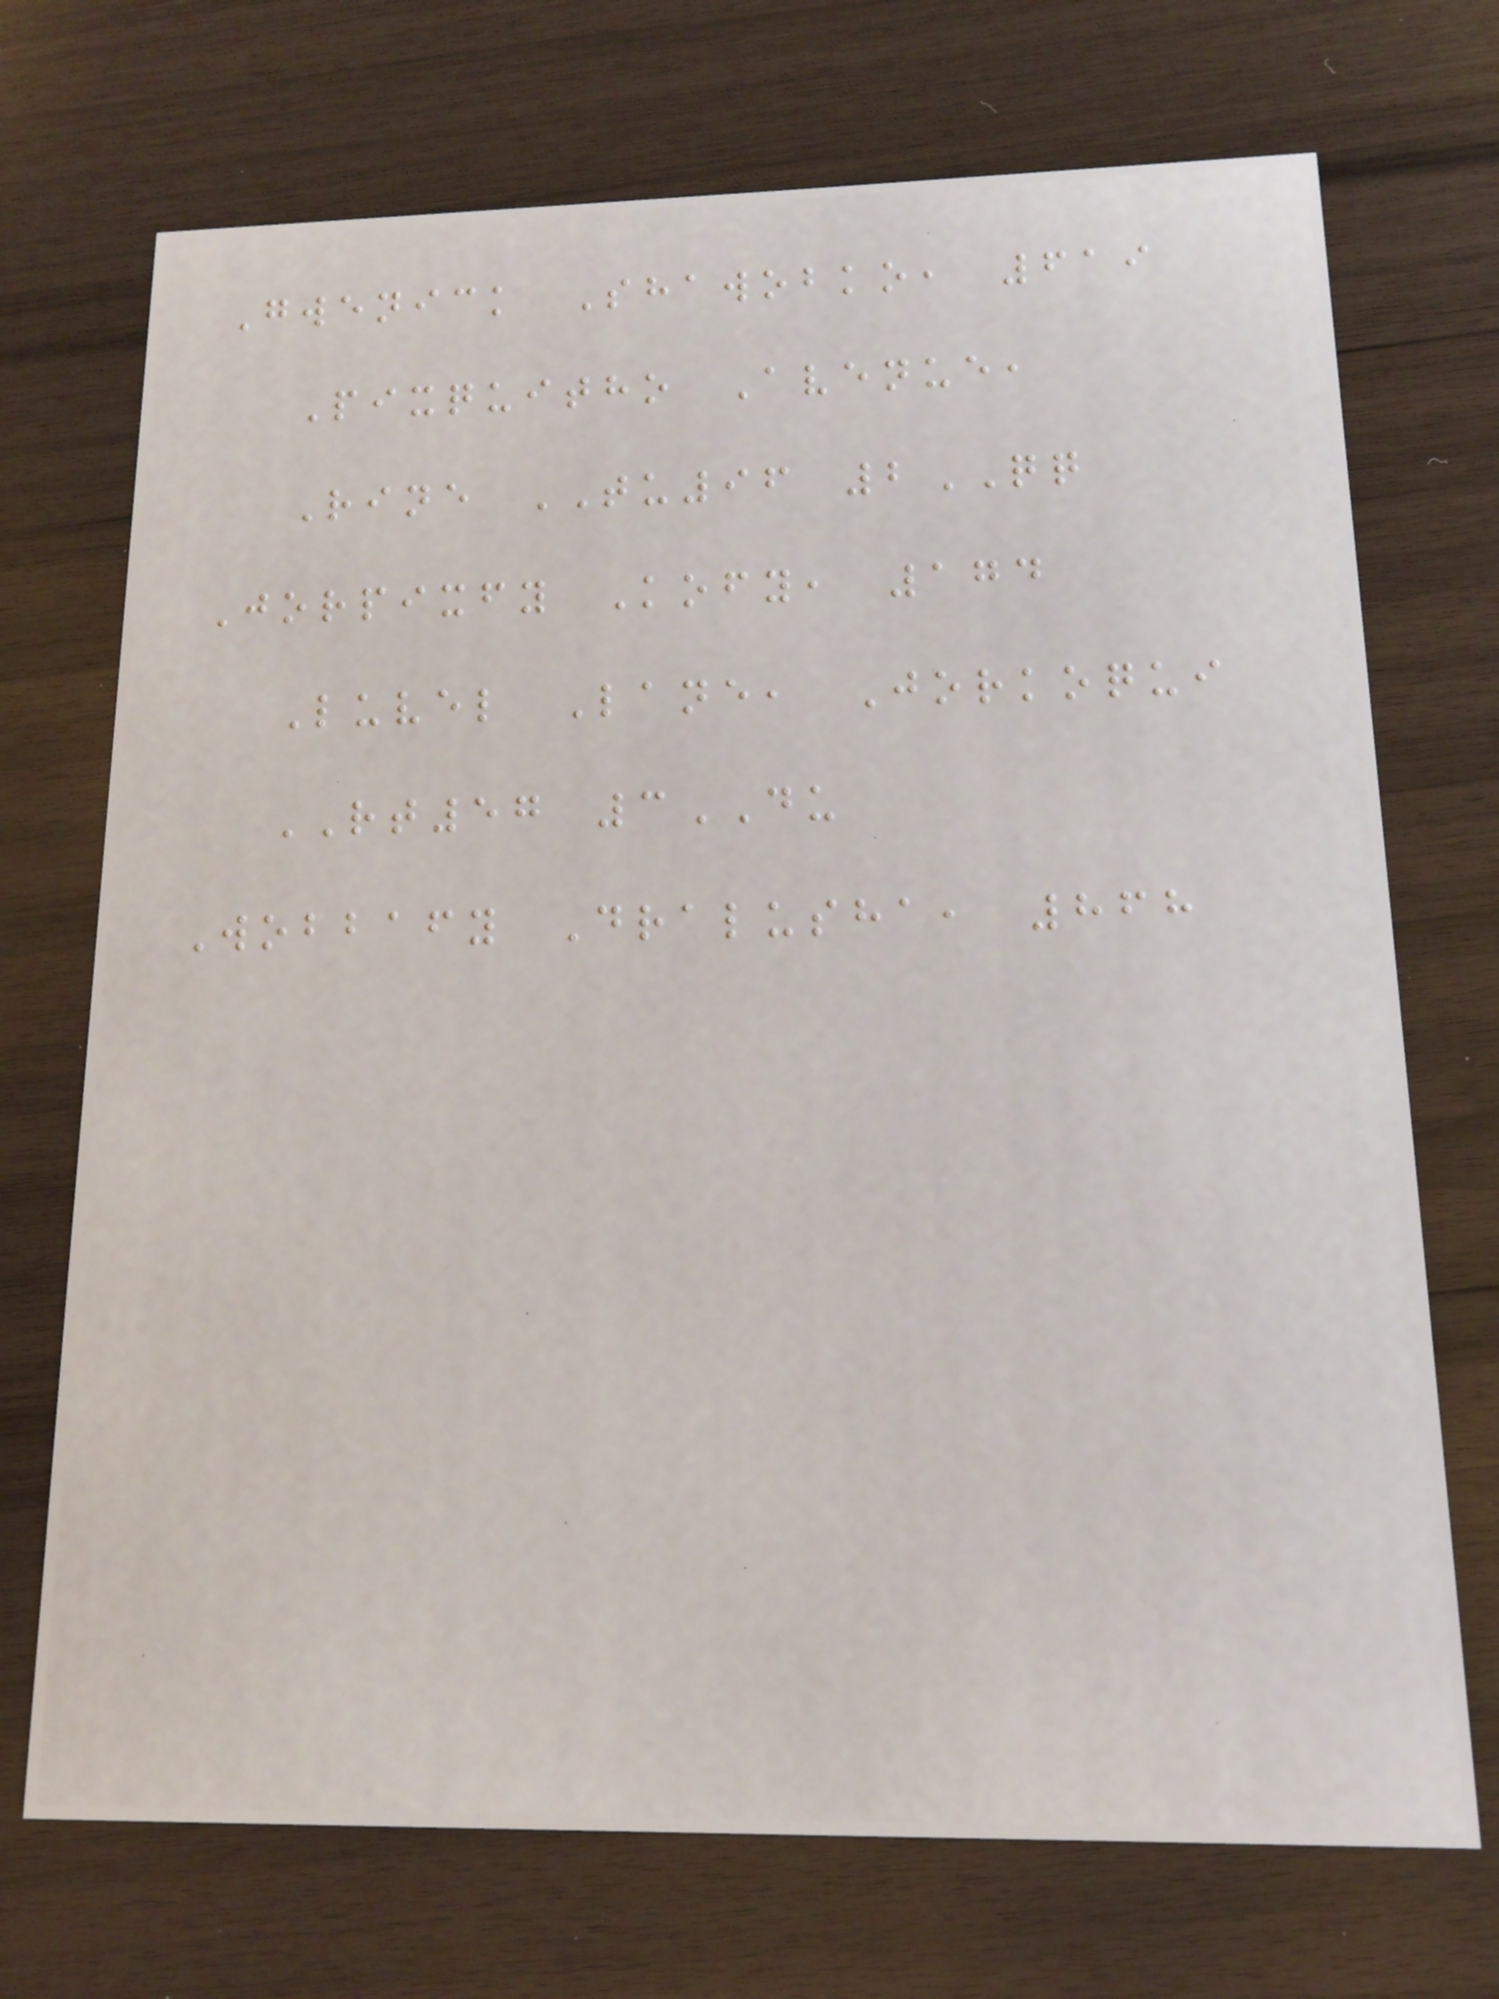Gwenick Shawobko, 619
Pixquitho Avenue,
Rine TU96 2QQ
Jorpixfy Kofy, 174
Luvel Lane, Jorkoqui
RT57 3DU
Wobbafy Dralusha, 868
